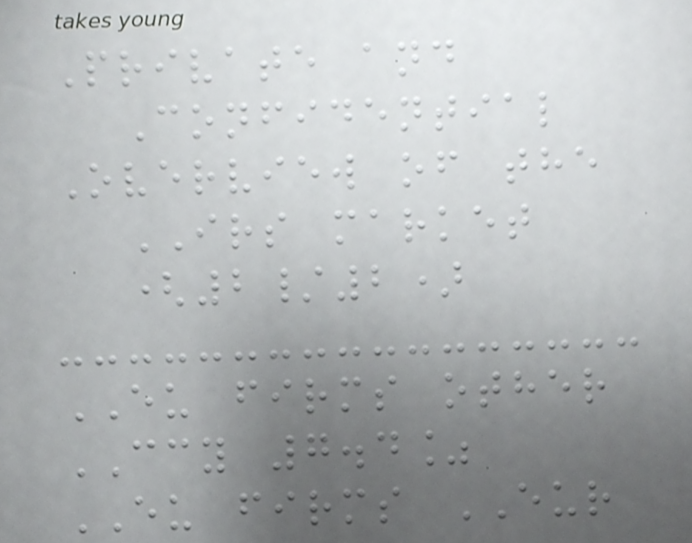Private and
Confidential
Overview of the
IRS market
(2/2)
EU firms other
CCY 7.4%
EU firms EUR
